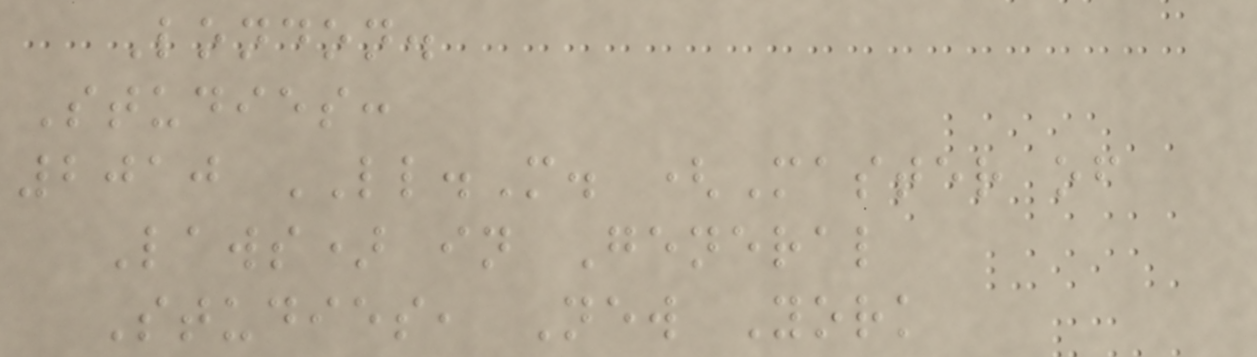London.
Studies:
2010 LL.M. (Master of
Laws) in General
Studies, New York
